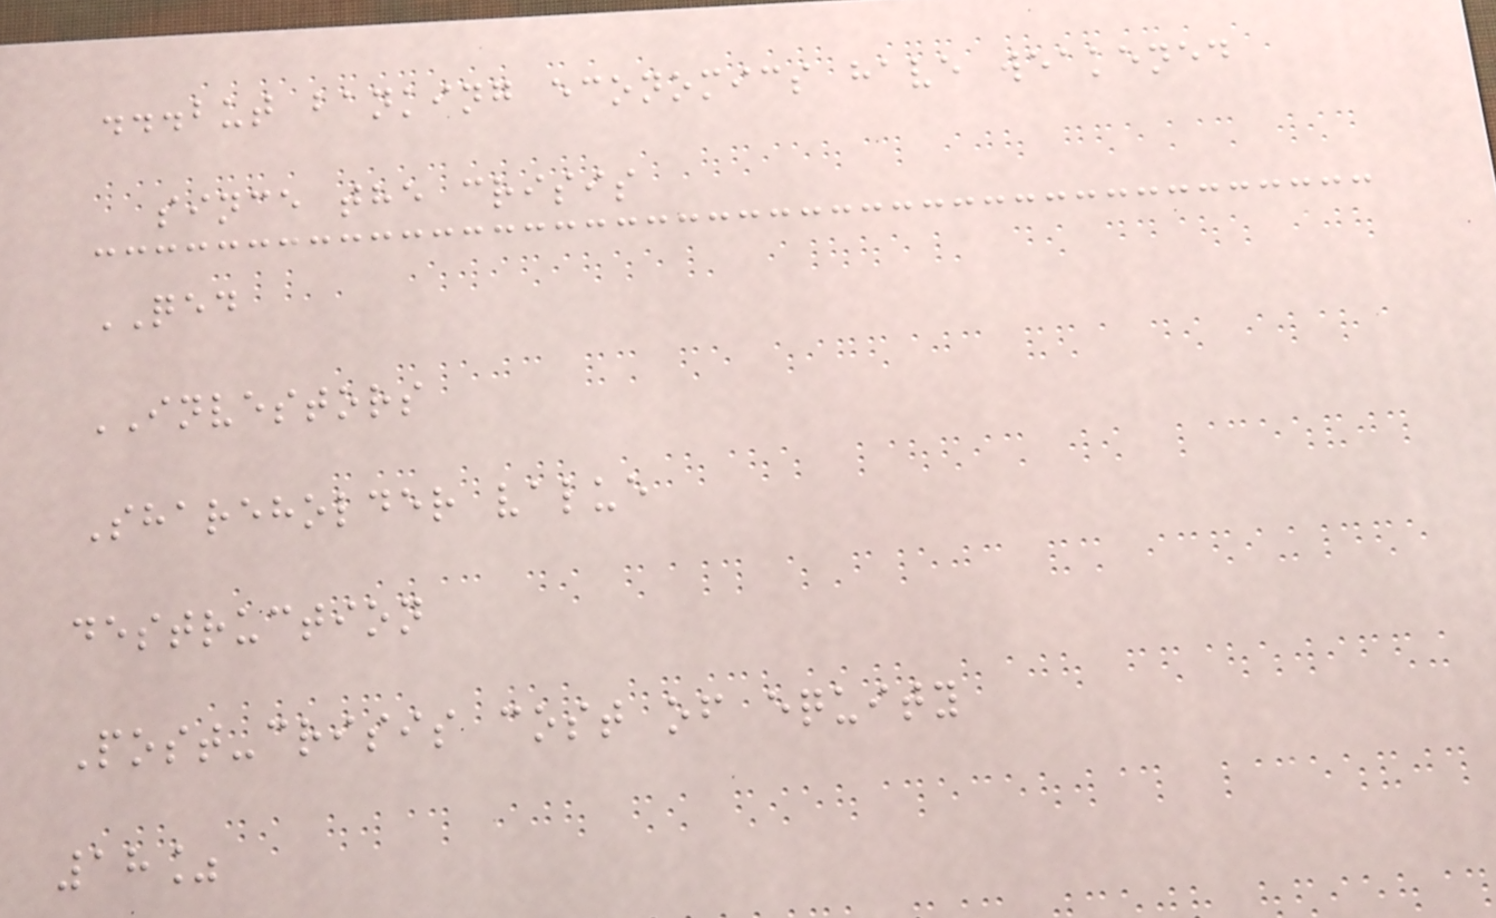...but banking economics have weakened
since the crisis
QED
INVESTORS
Shareholder value
destruction
Post-crisis cost of equity
18%
